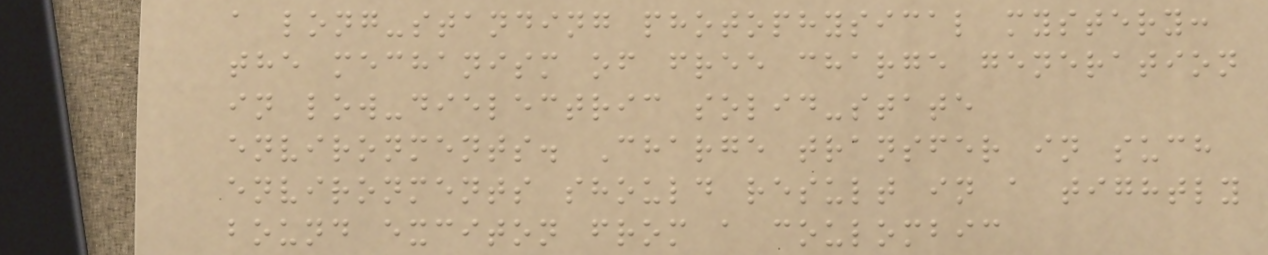a long-standing photophysical mystery:
the mechanism of free charge generation
in low-dielectric solid-state
environments. Charge transfer in such
environments should result in a tightly
bound exciton from a coulombic
